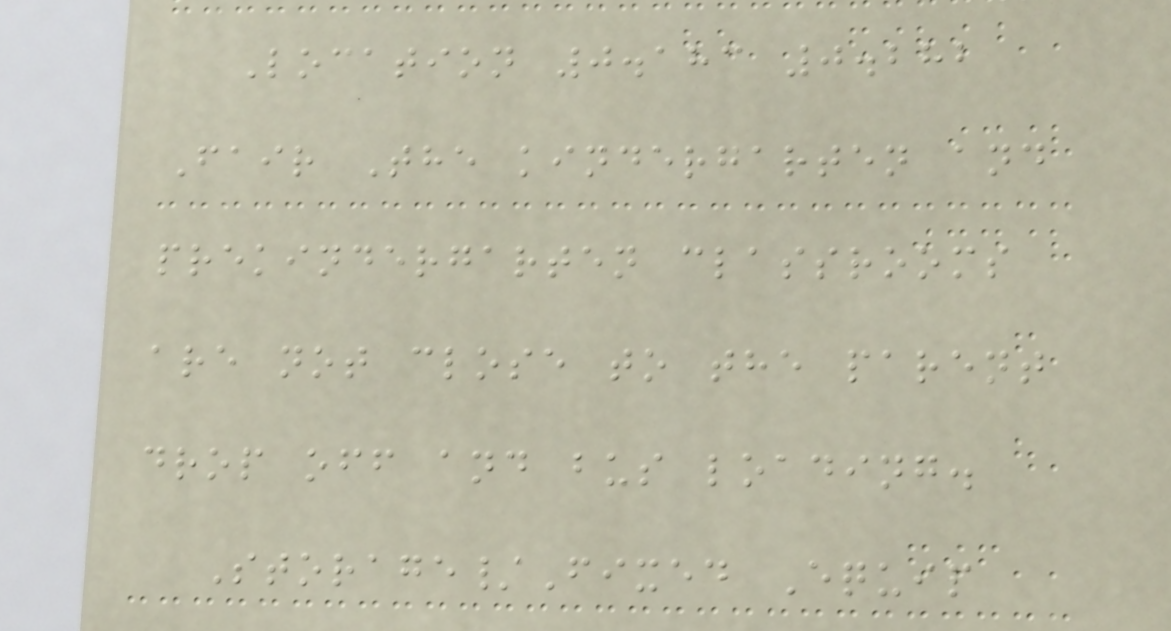Location 0.183 0.282
Fair The kindergarten and
prekindergarten classrooms
are not close to the parent
drop off and bus loading.
Storage/Fixed Equip
